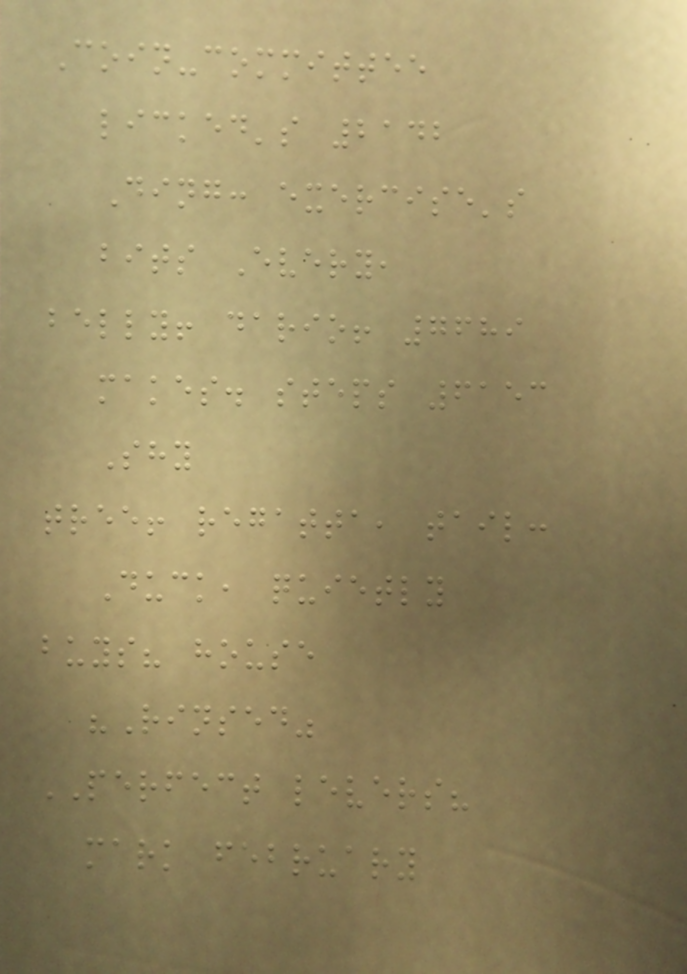Coin-committee
licked's 2142
Ding: exercise's
bits Every,
belly! dario! 7689
makes. steps 6153
Shy
tree! regatta, tail:
Duck, quietly
buys? house
"Rinsed"
PERFECT levers?
mark february
